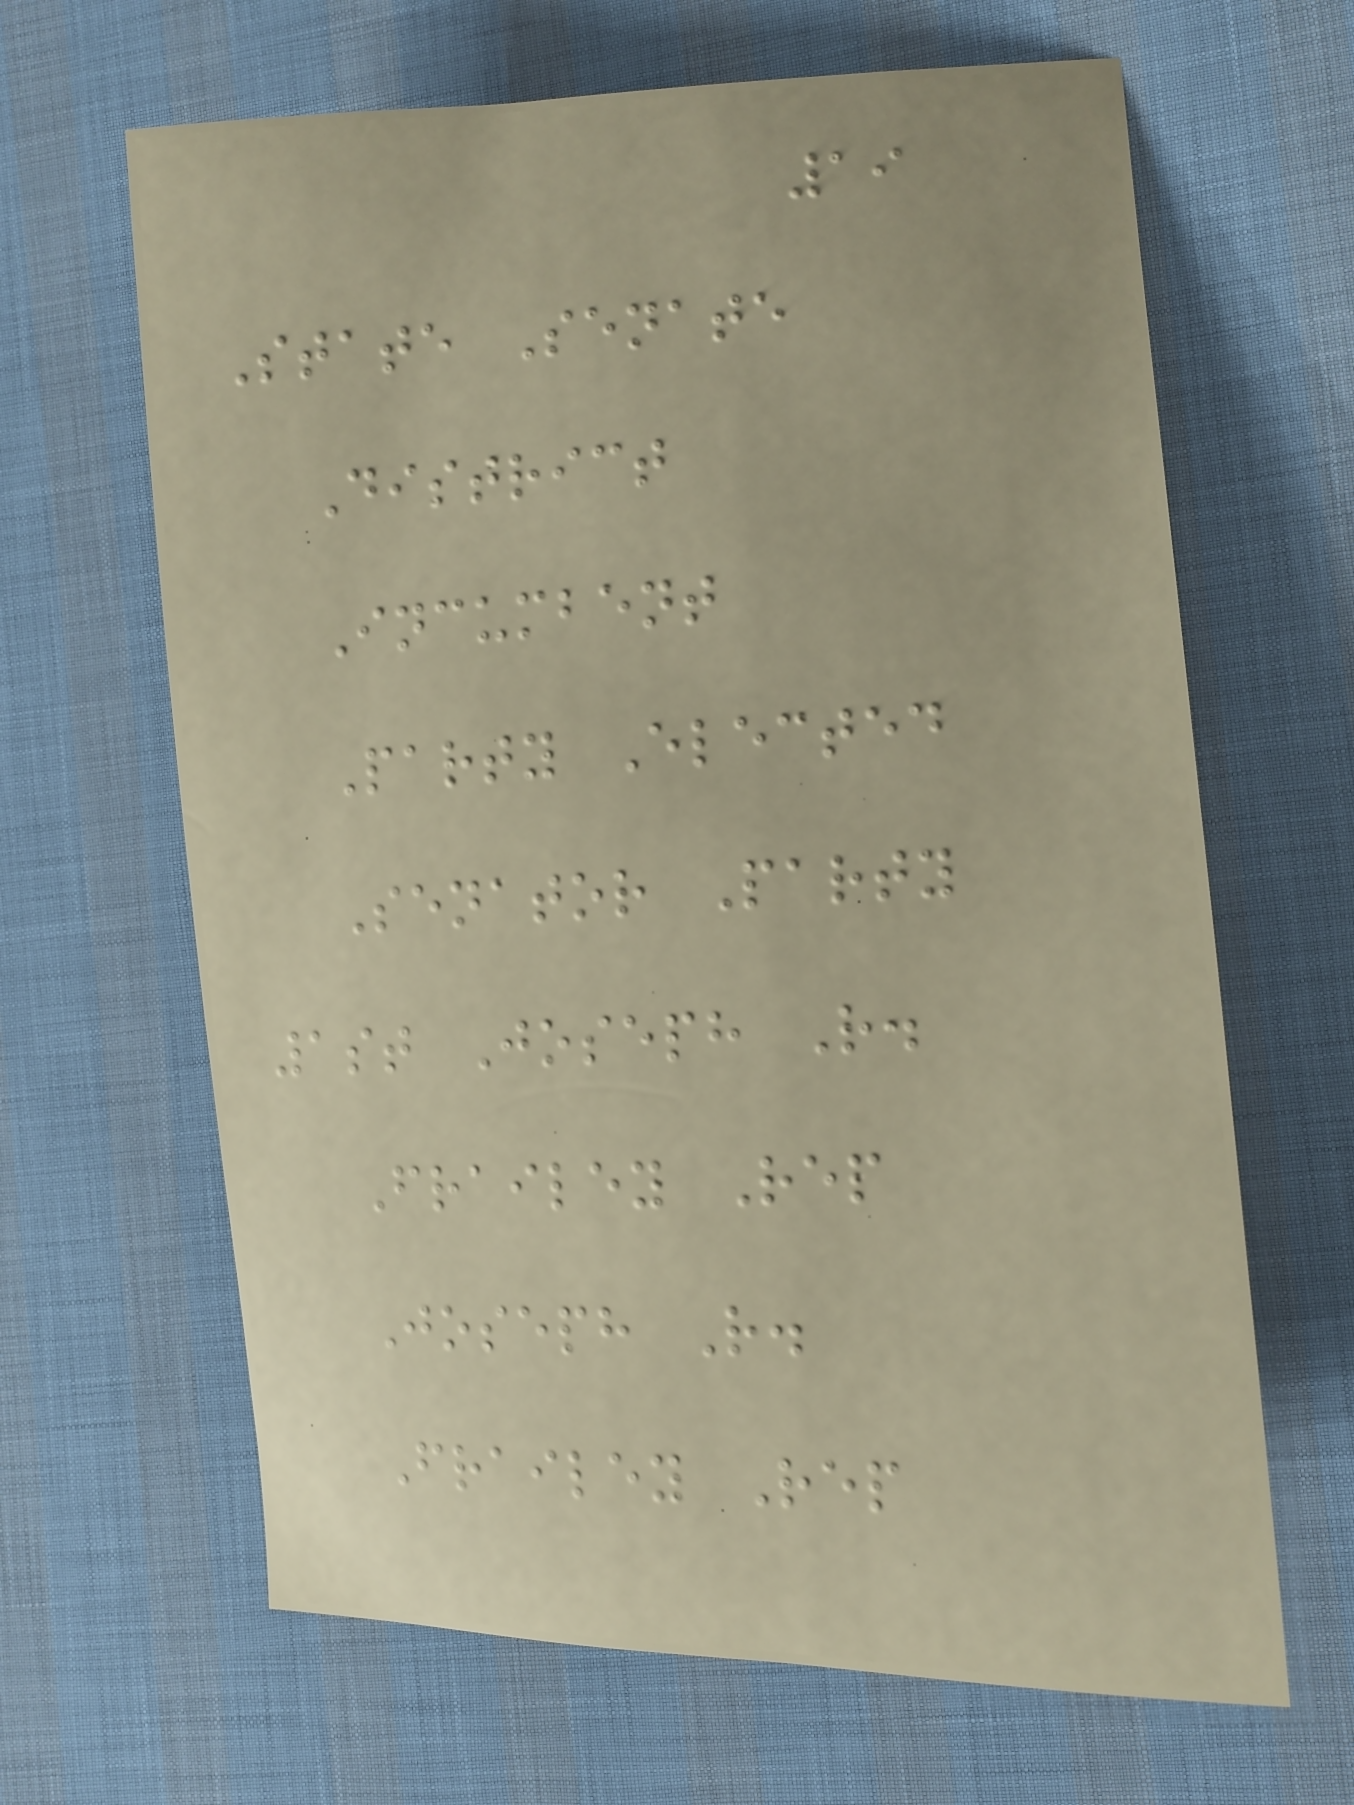19
State Senate
District
Incumbent
Party Elected
Senator Party
1st Joseph R.
Frailey Rep
Joseph R.
Frailey Rep
